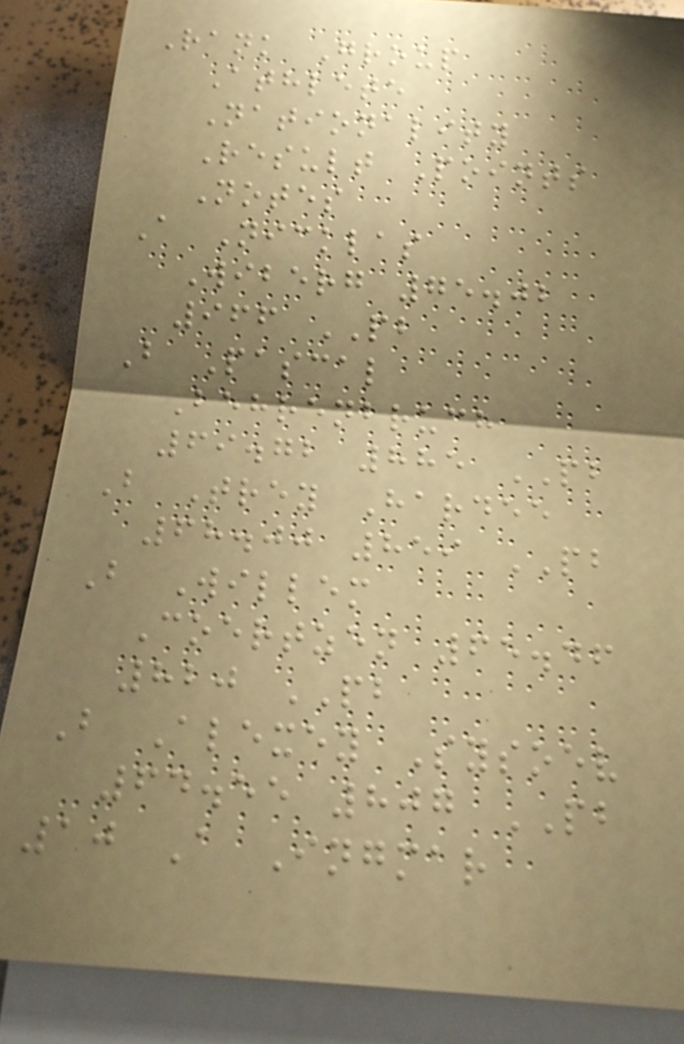Rank Group
Athlete
Nationality
Result Points
Notes
A Nicklas
Wiberg 75.02
966 PB
B Pascal
Behrenbruch
69.72 885 PB
B Trey Hardee
68.00 859 PB
B Willem
Coertzen 65.46
820 PB
B Alexey Sysoev
64.55 807 PB
10 A Ingmar
